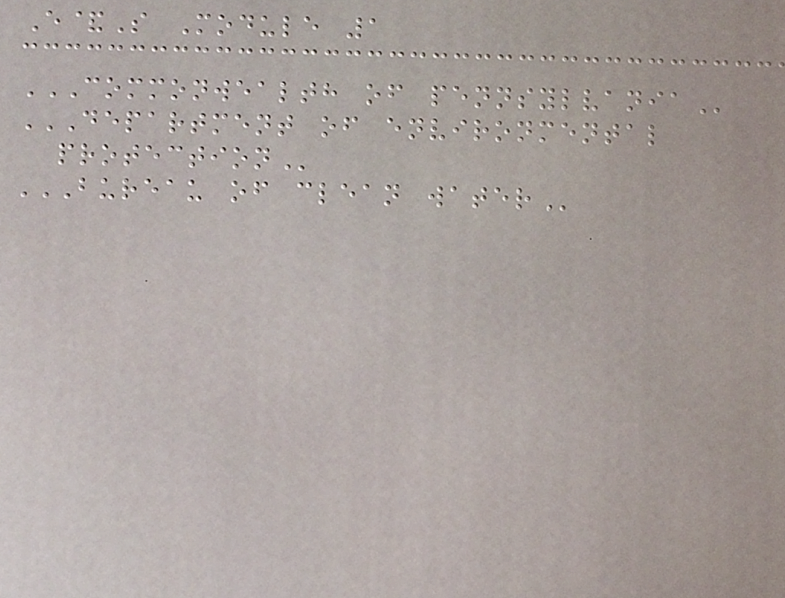E&S Module 1
COMMONWEALTH OF PENNSYLVANIA
DEPARTMENT OF ENVIRONMENTAL
PROTECTION
BUREAU OF CLEAN WATER
